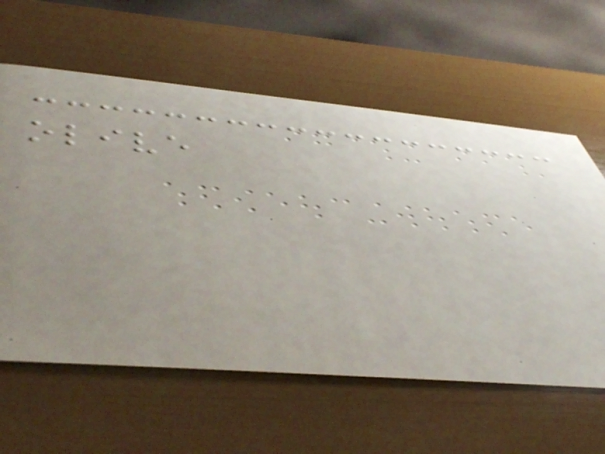olive
